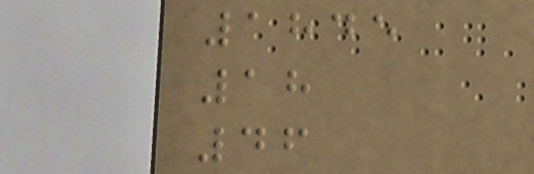1845
18
46
